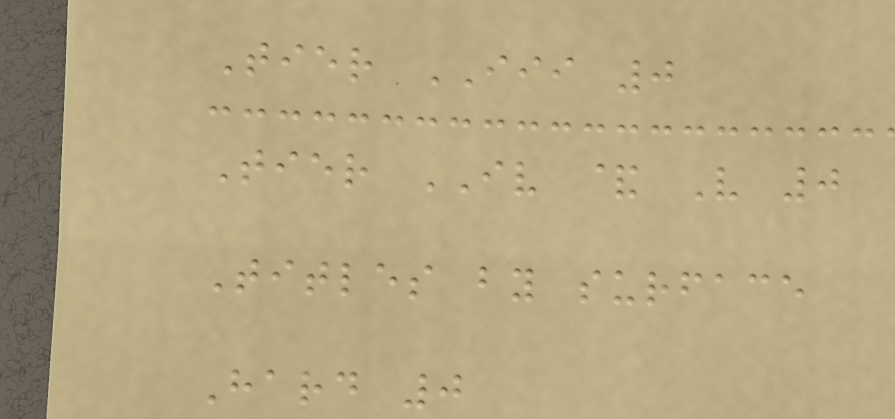Tier III 0
Tier IV & V 0
Titles by surface
Hard 0
